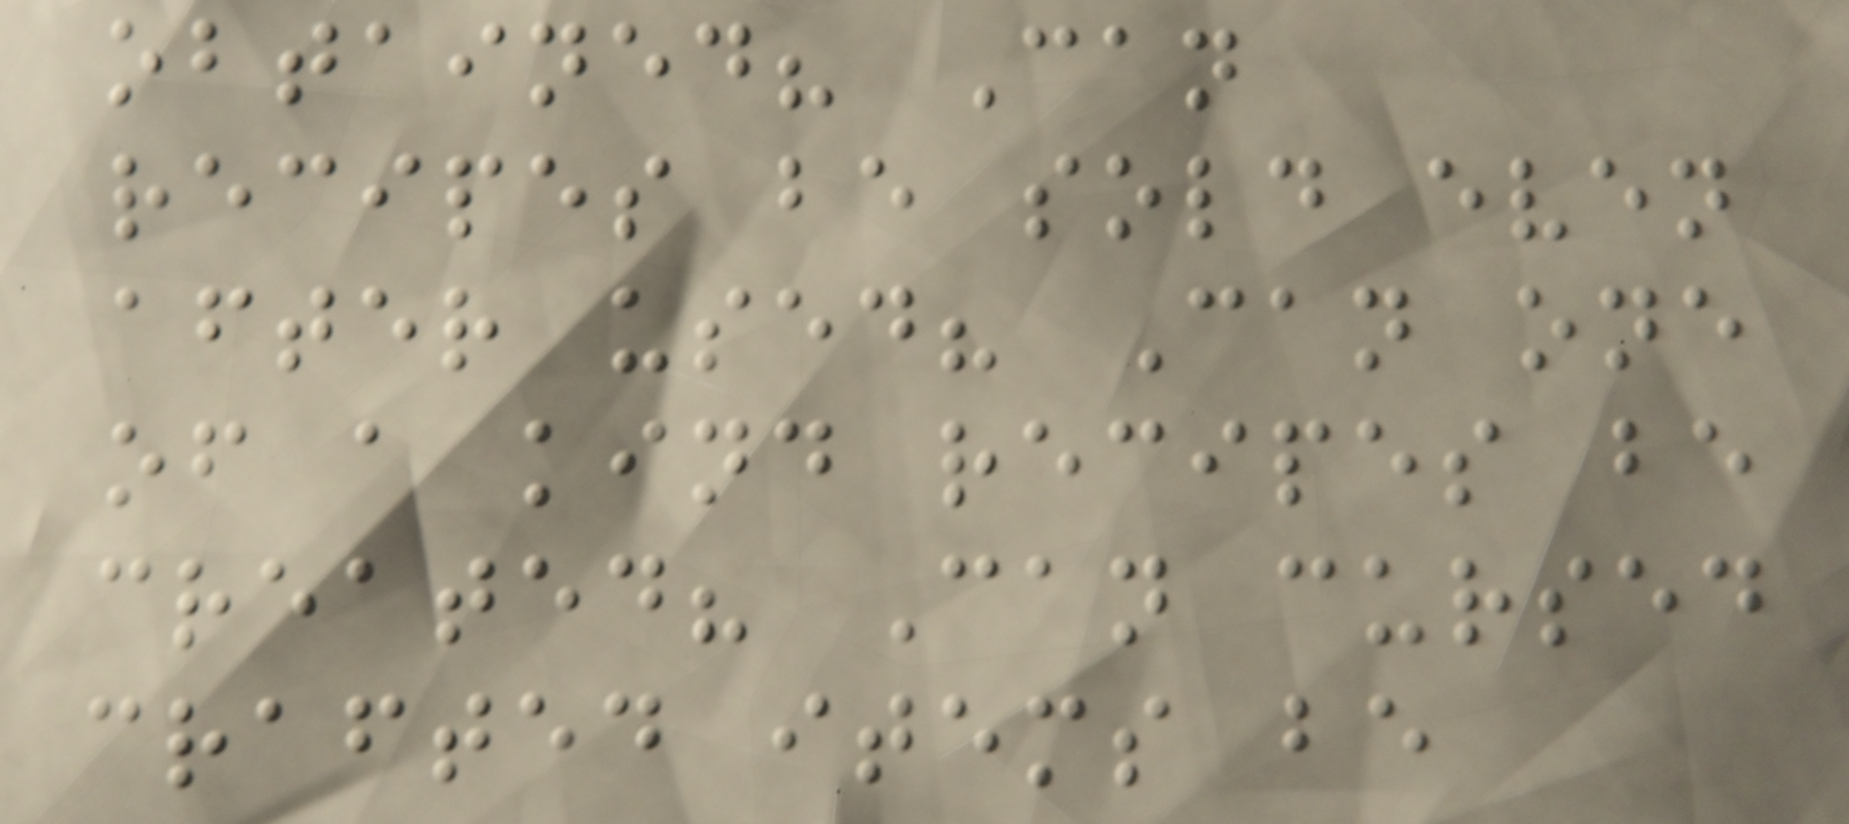obtained? Can
recipes be sold even
after used? Can one
of a kind recipes be
created? Can cursed
crafted items be
